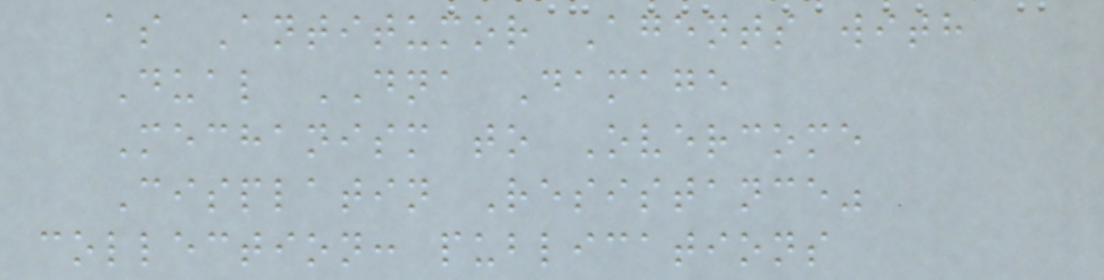as Antitumor Agents with
Dual DNA Damage
Mechanism to Overcome
Cisplatin Resistance"
collection: publications
